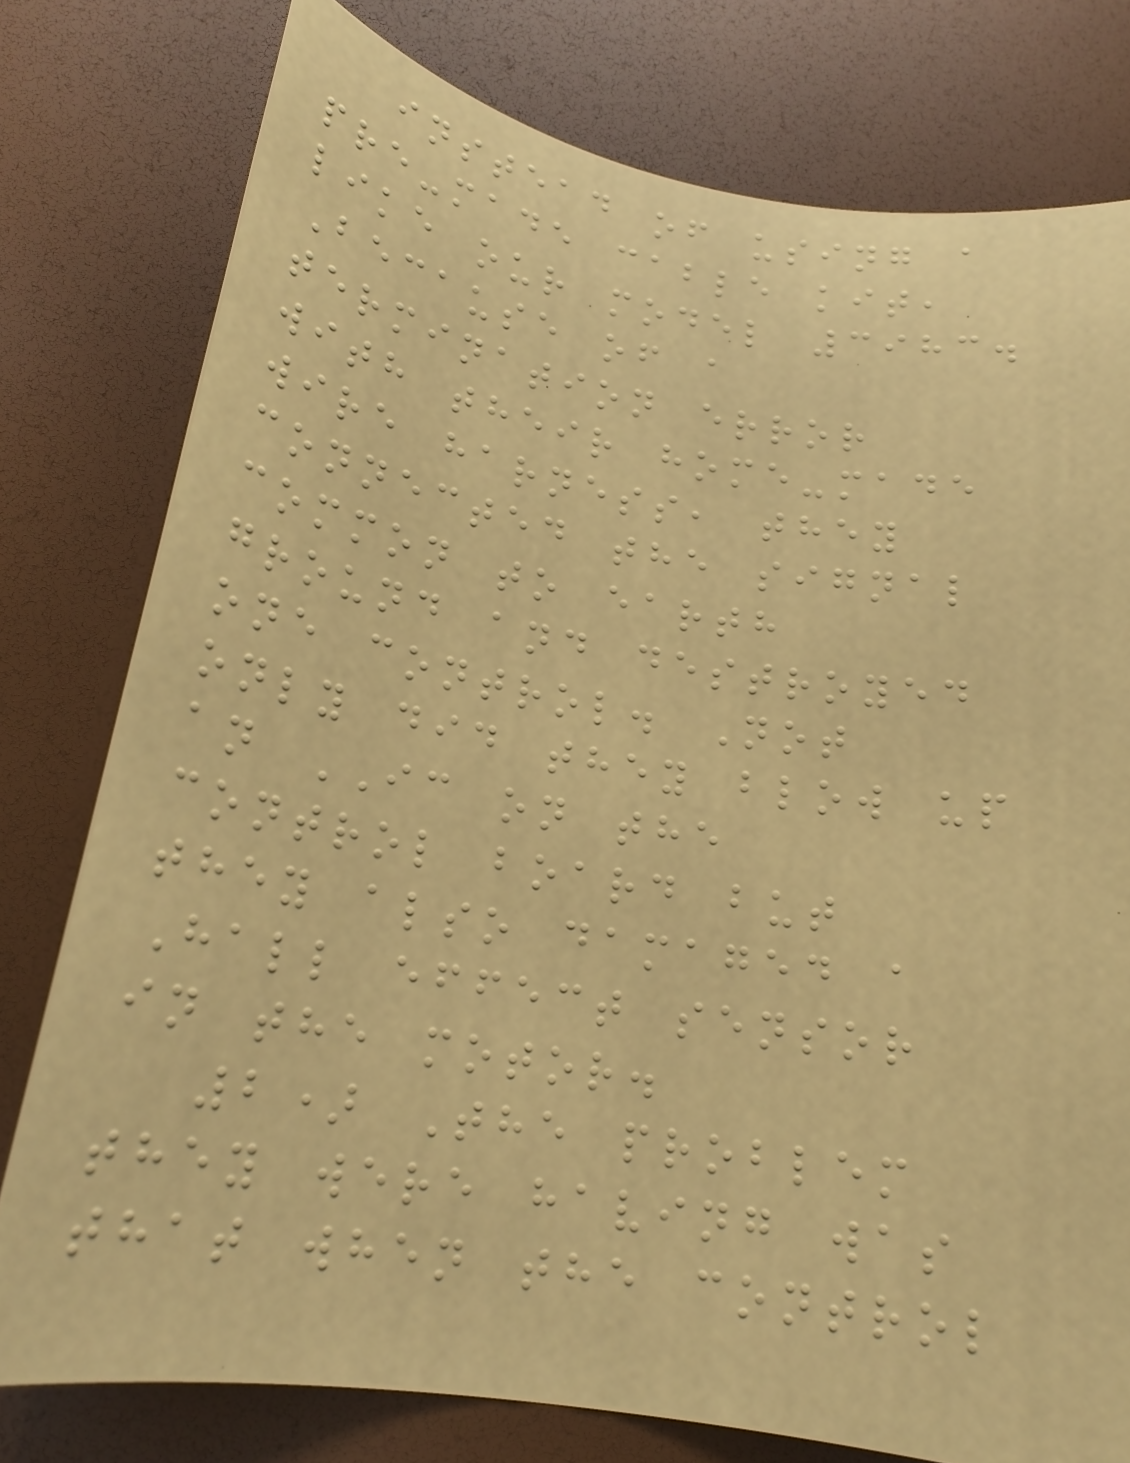instead of using a
pre-made cable kit,
like our model 3983.
Because of a
termination error
with their home-made
wire harness, they
connected the signal
common to earth
ground and destroyed
one control. Not
only did they blow up
an IC on the
control board but
they also damaged a
Hall effect sensor
in the motor.
2) The problem
they were having was
that when the control
